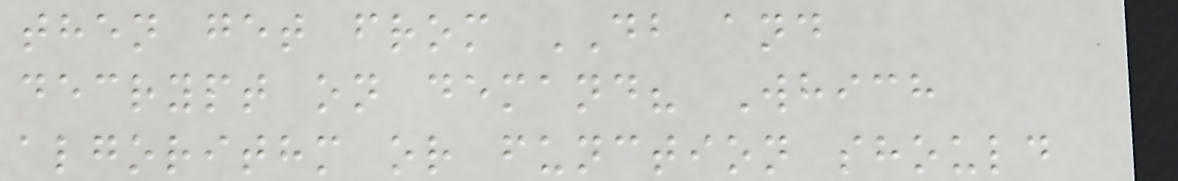then get from DB and
decrypt on demand? Which
algorithm or function should
